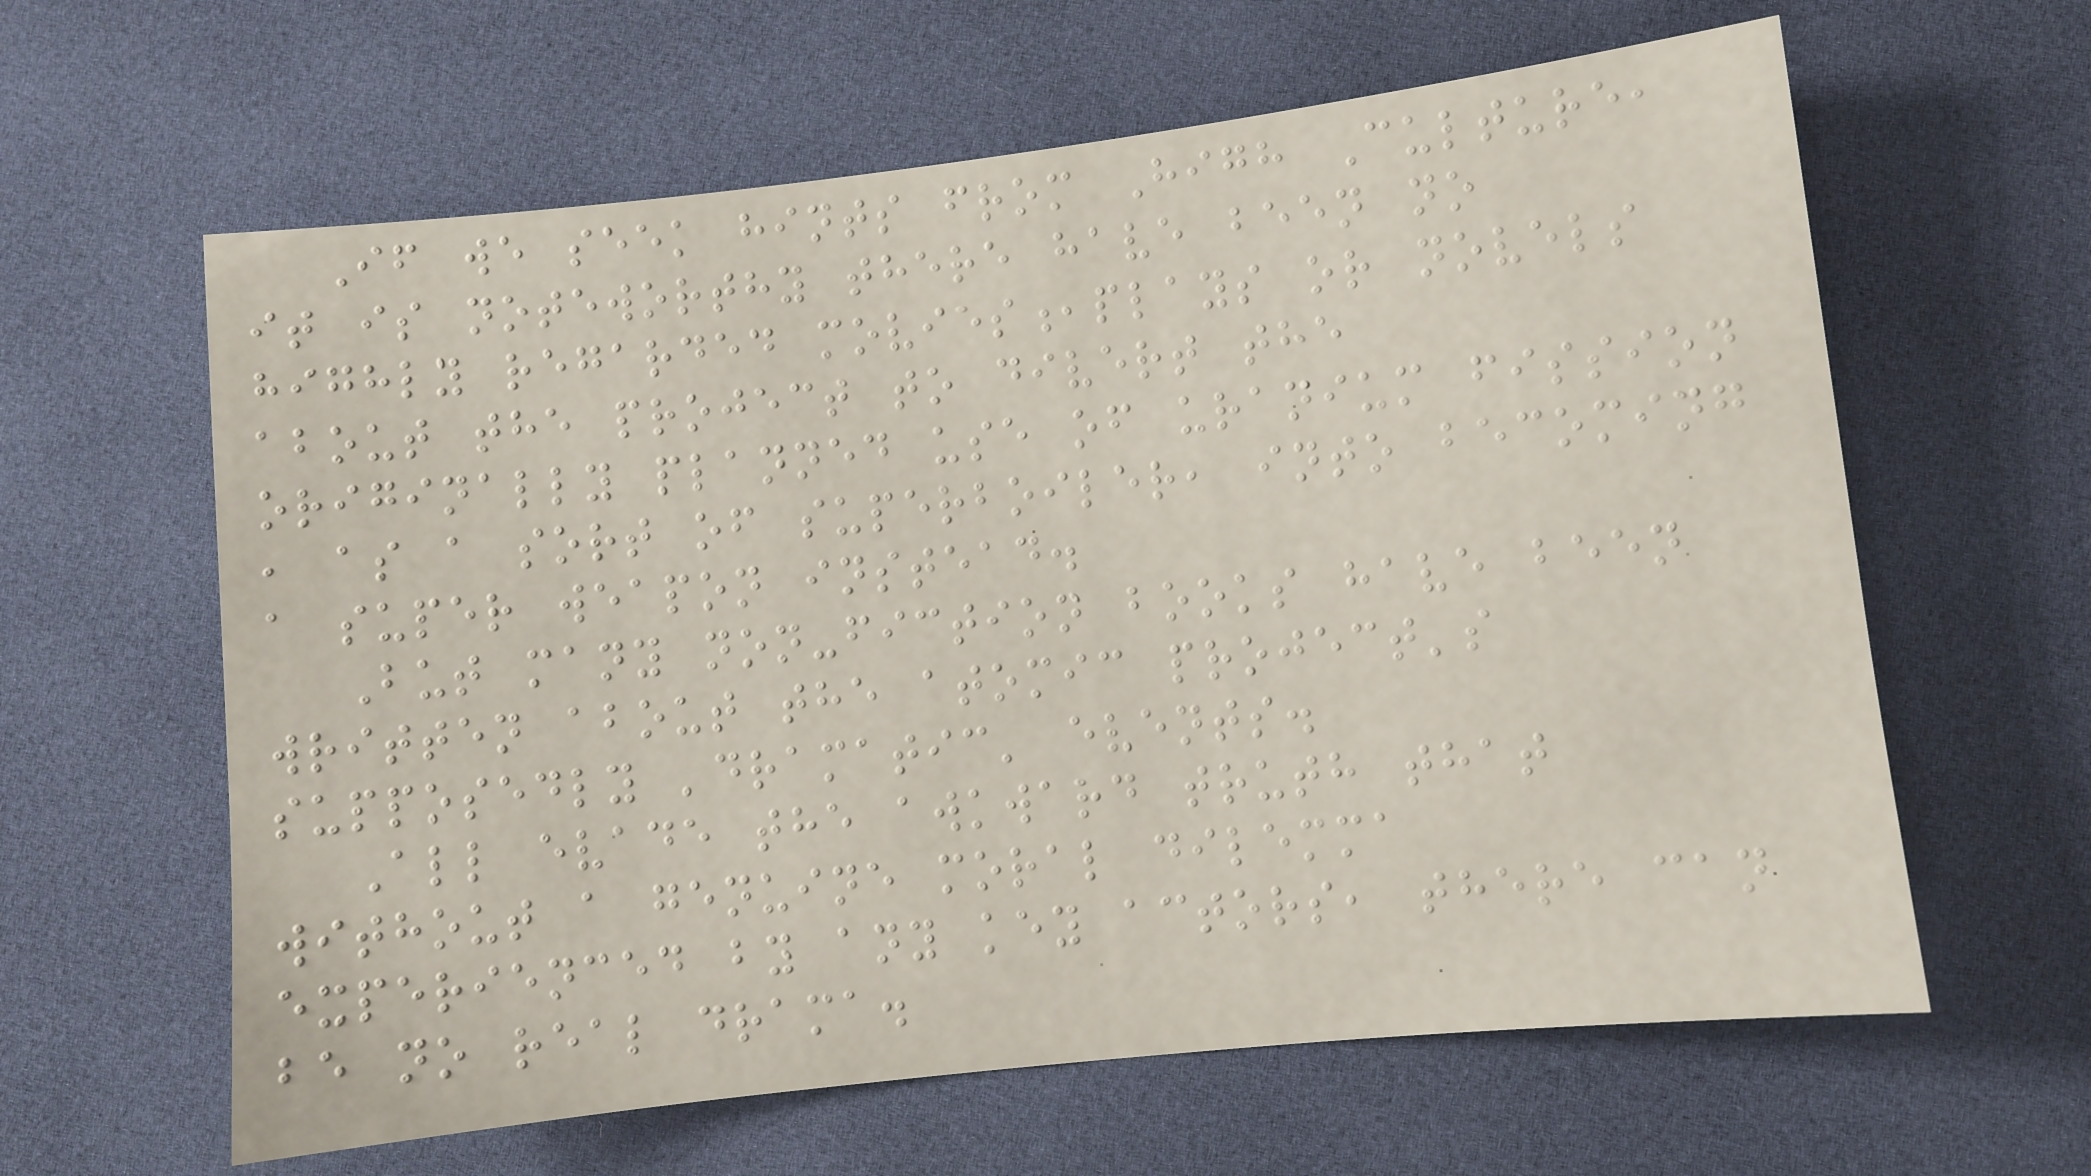If we seek hints from High Culture,
it is noteworthy there have been no
highly regarded movies,plays or novels
about the project to divert the
originally planned use of uranium fission
, as a sort of superboiler, into becoming
a super weapon instead.
But many non-fiction books have been
written about the atomic project's
supposedly 'dramatic' events.
All evade the awkward truth that
without a genuine moral dilemma
experienced by any key actors, there can
be no real drama.
